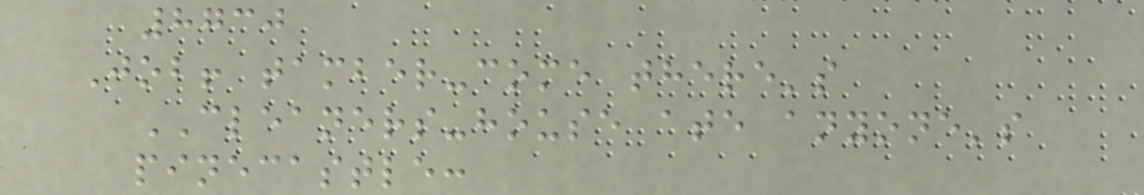8730
Job! tamber-come there's
CLEANERS-house ate anyone's
pinecastle:
